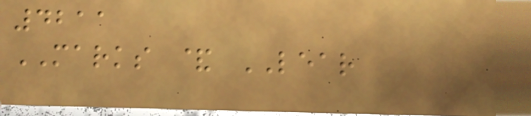4211
MARKS & LEAR
